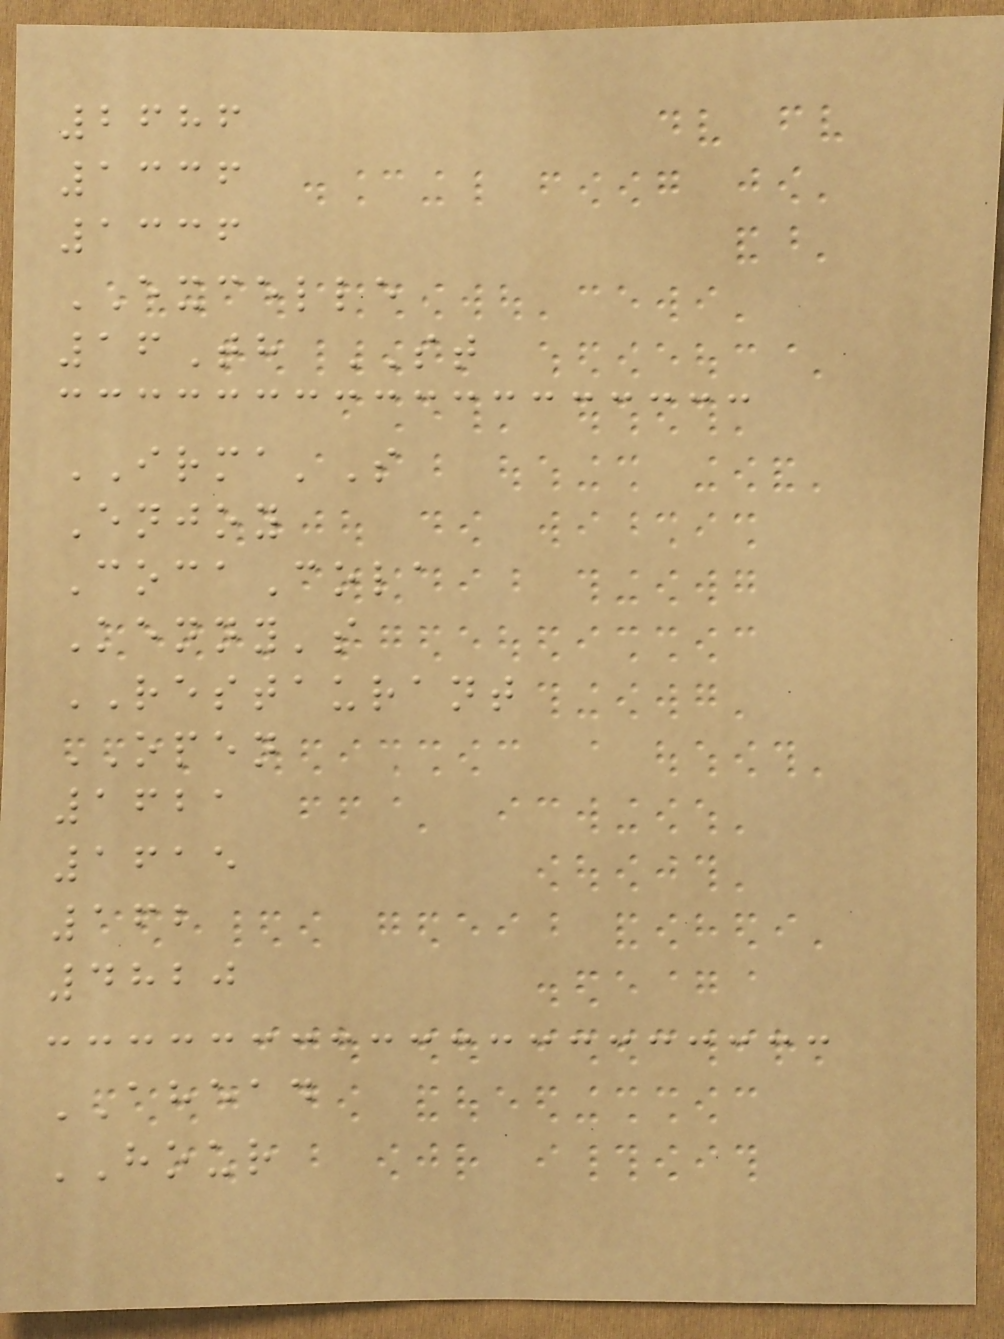2686
1336
1336
EXCELLE
16Th ST
IRMA'S
Enjoy
CocaCola
Kenny's
RESTAURANT
OPEN
1621
1615
162
4820
AHEAD
HOUR
